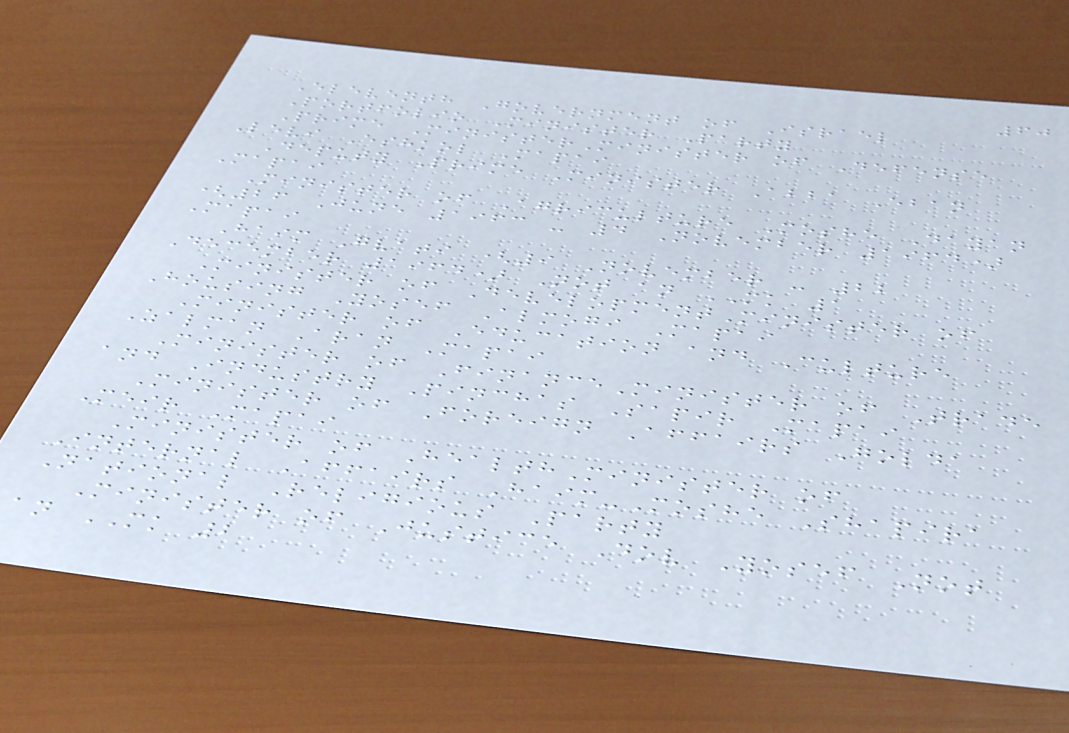60
Eleventh Government of Israel
Portfolio Minister Party
Prime MinisterMinister of Defense
Levi Eshkol Mapai
Deputy Prime Minister Abba Eban
Mapai
Minister of Agriculture Moshe Dayan
(26 June 1963 - 4 November 1964)
Mapai
Haim Gvati (9 November - 22
December 1964) Not an MK 1
Minister of DevelopmentMinister of
Housing Yosef Almogi Mapai
Minister of Education and Culture
Zalman Aran Mapai
Minister of FinanceMinister of Trade
and Industry Pinchas Sapir Mapai
Minister of Foreign Affairs Golda
Meir Mapai
Minister of HealthMinister of
Internal Affairs Haim-Moshe Shapira
National Religious Party
Minister of Justice Dov Yosef Not
an MK 2
